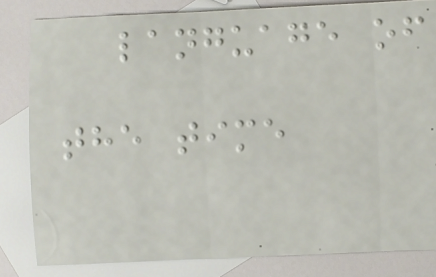language of
the time
